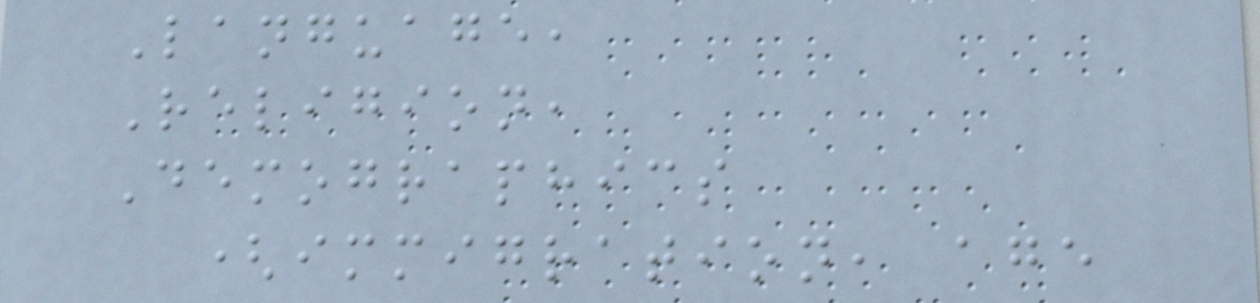Language,
Religion,
Demographics
(immigration, age
